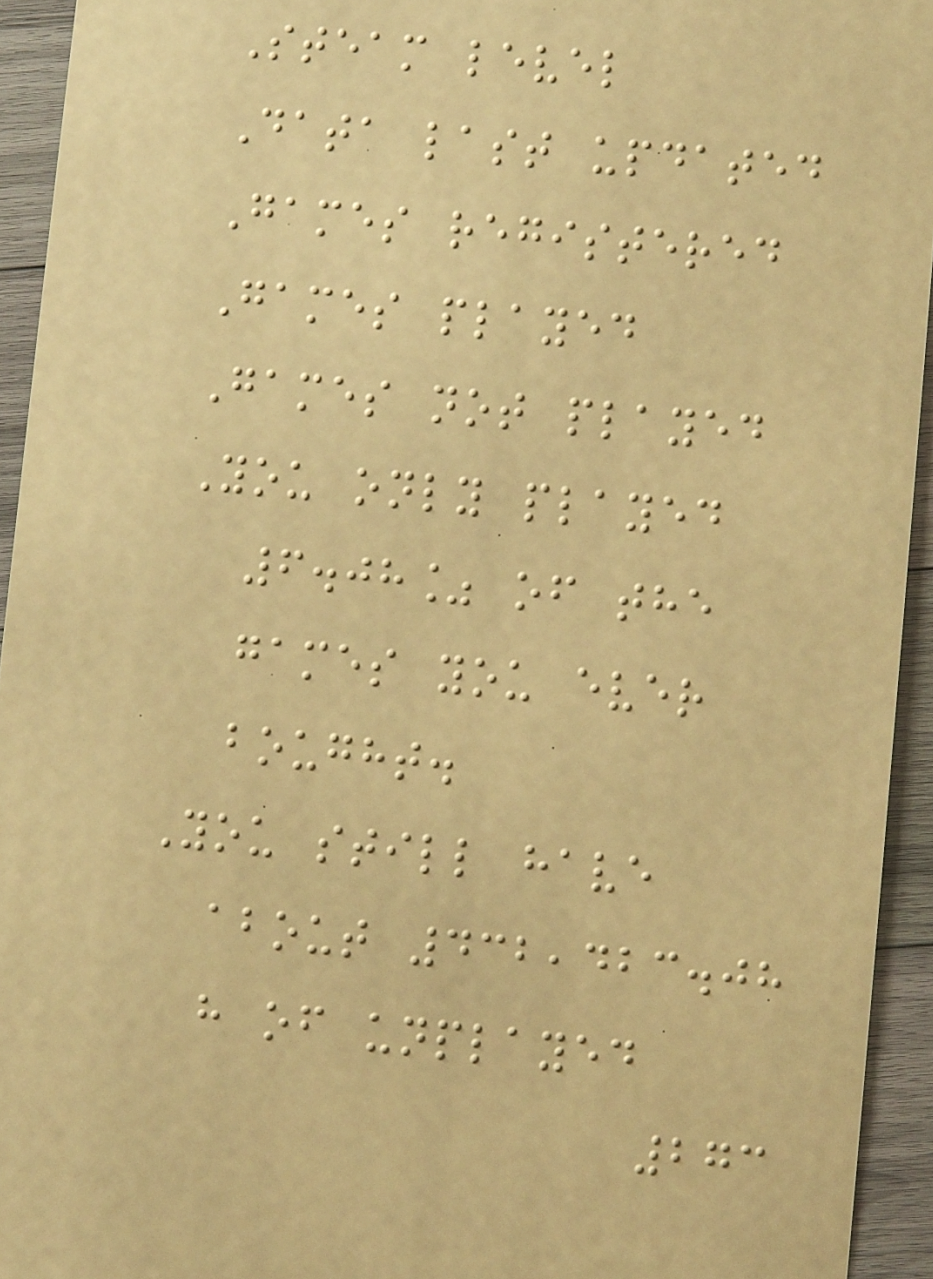Steam level
Data last updated
Games registered
Games played
Games not played
You only played
6.08% of the
games you ever
bought.
You still have
about 432,423.08
h of unplayed
273
